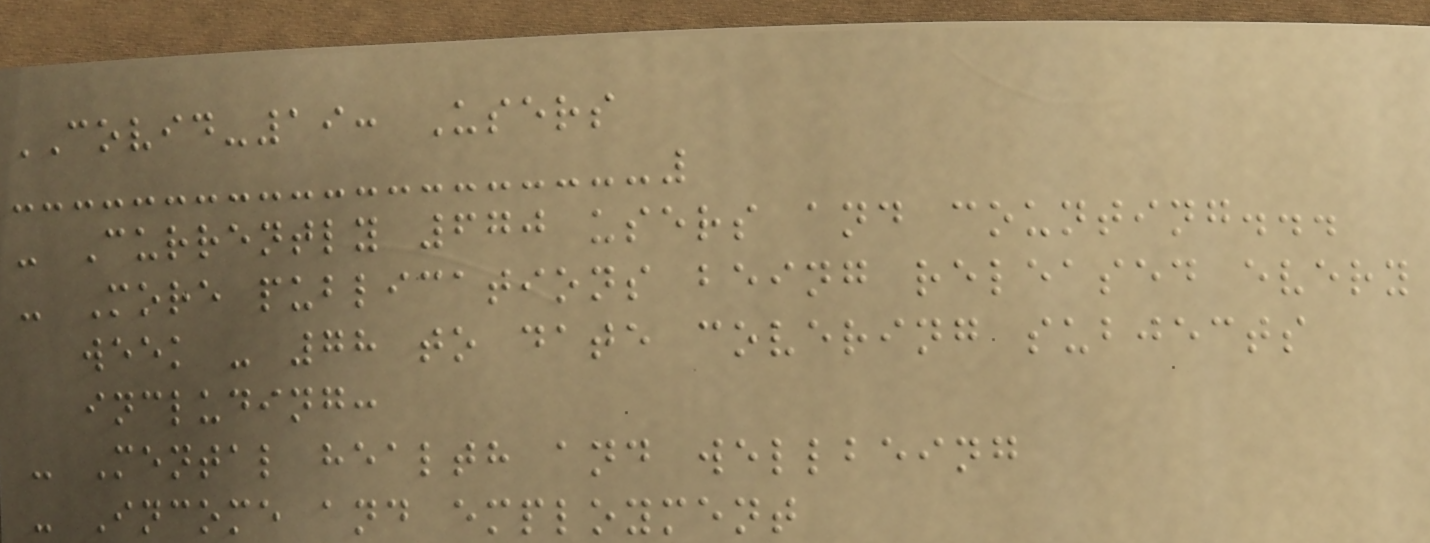COVID-19: Users
- Currently 670 users and counting...
- More publications being released every
week - 78 to date covering subjects
including:
- Mental health and wellbeing
- Income and employment
